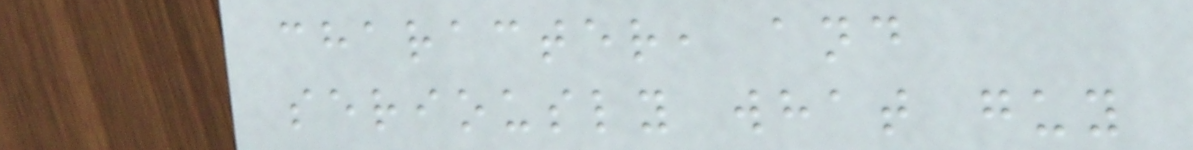character, and
seriously what guy
